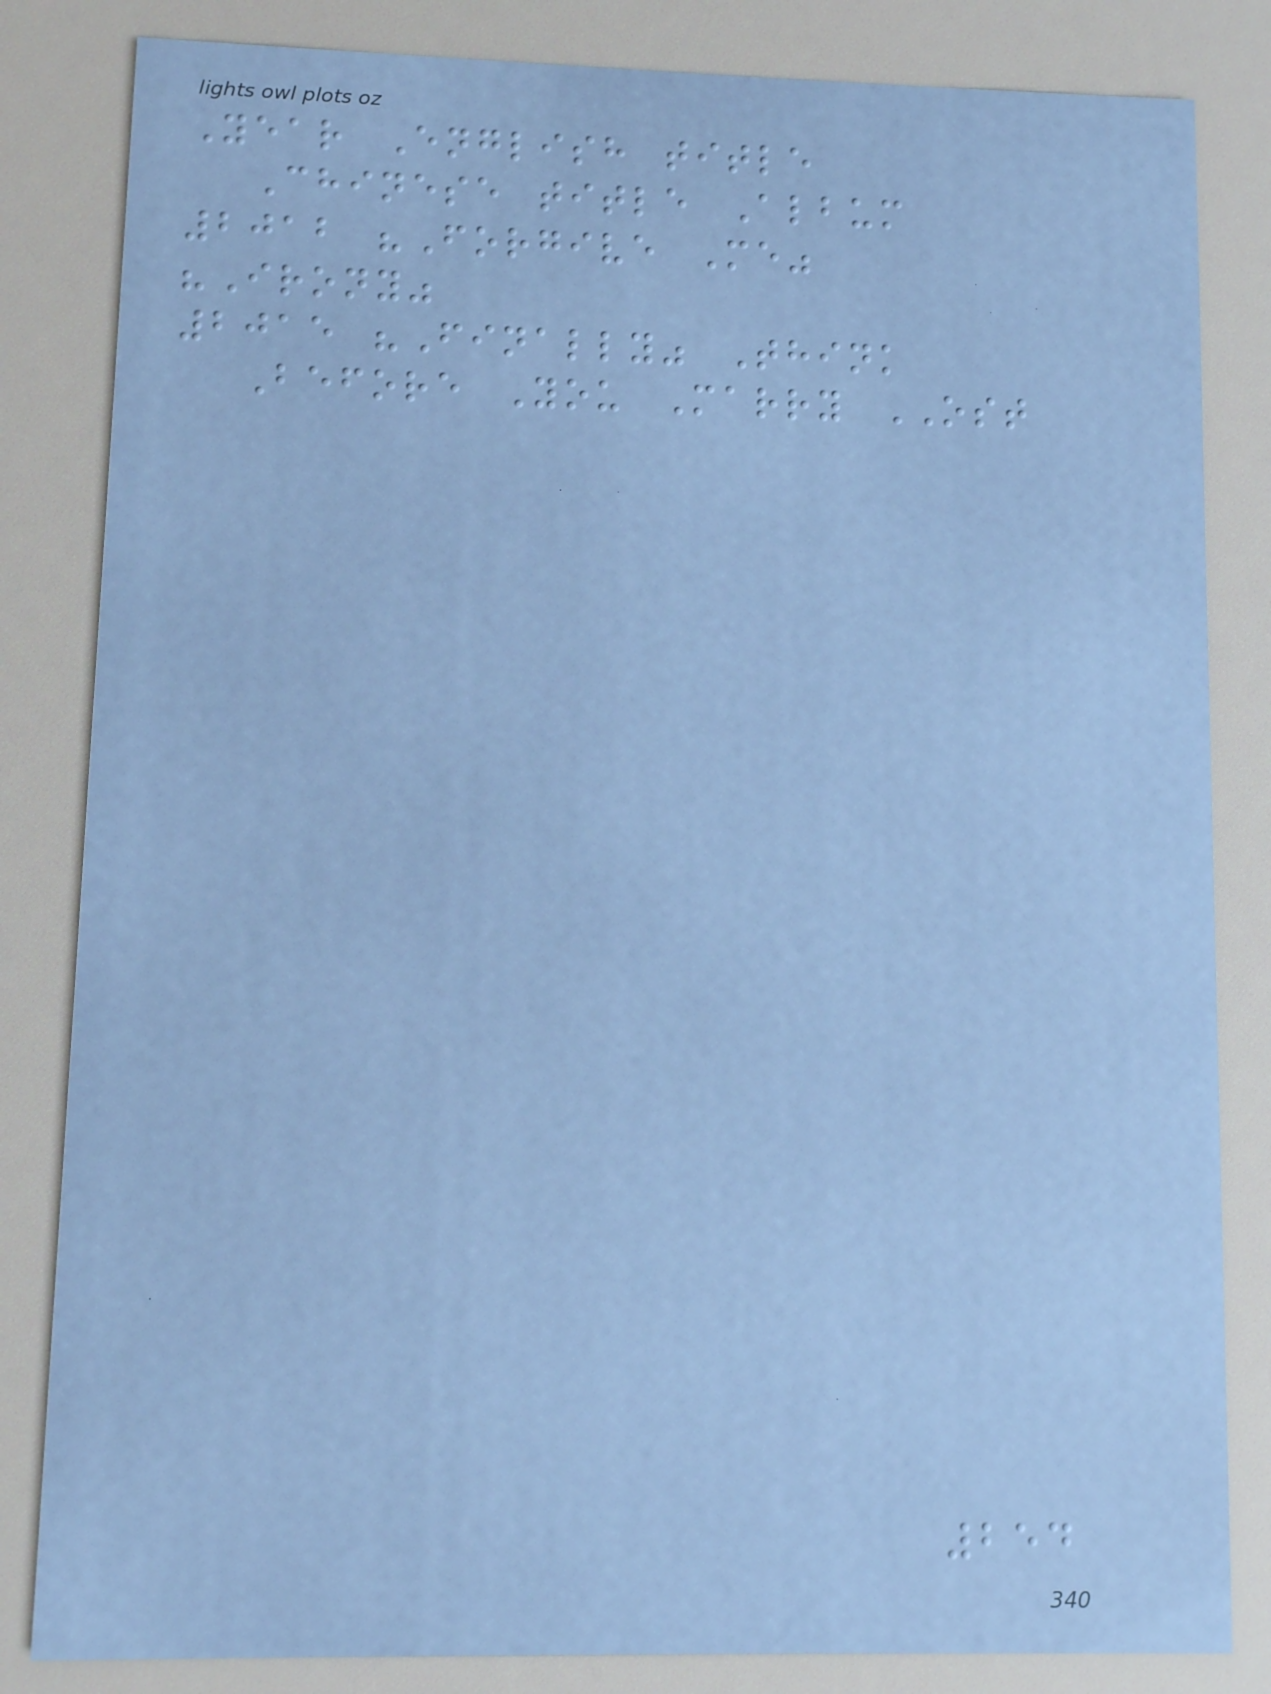Year English title
Chinese title Album
2012 "Forgive Me"
"Irony"
2015 "Finally" Think
Before You Marry OST
254
